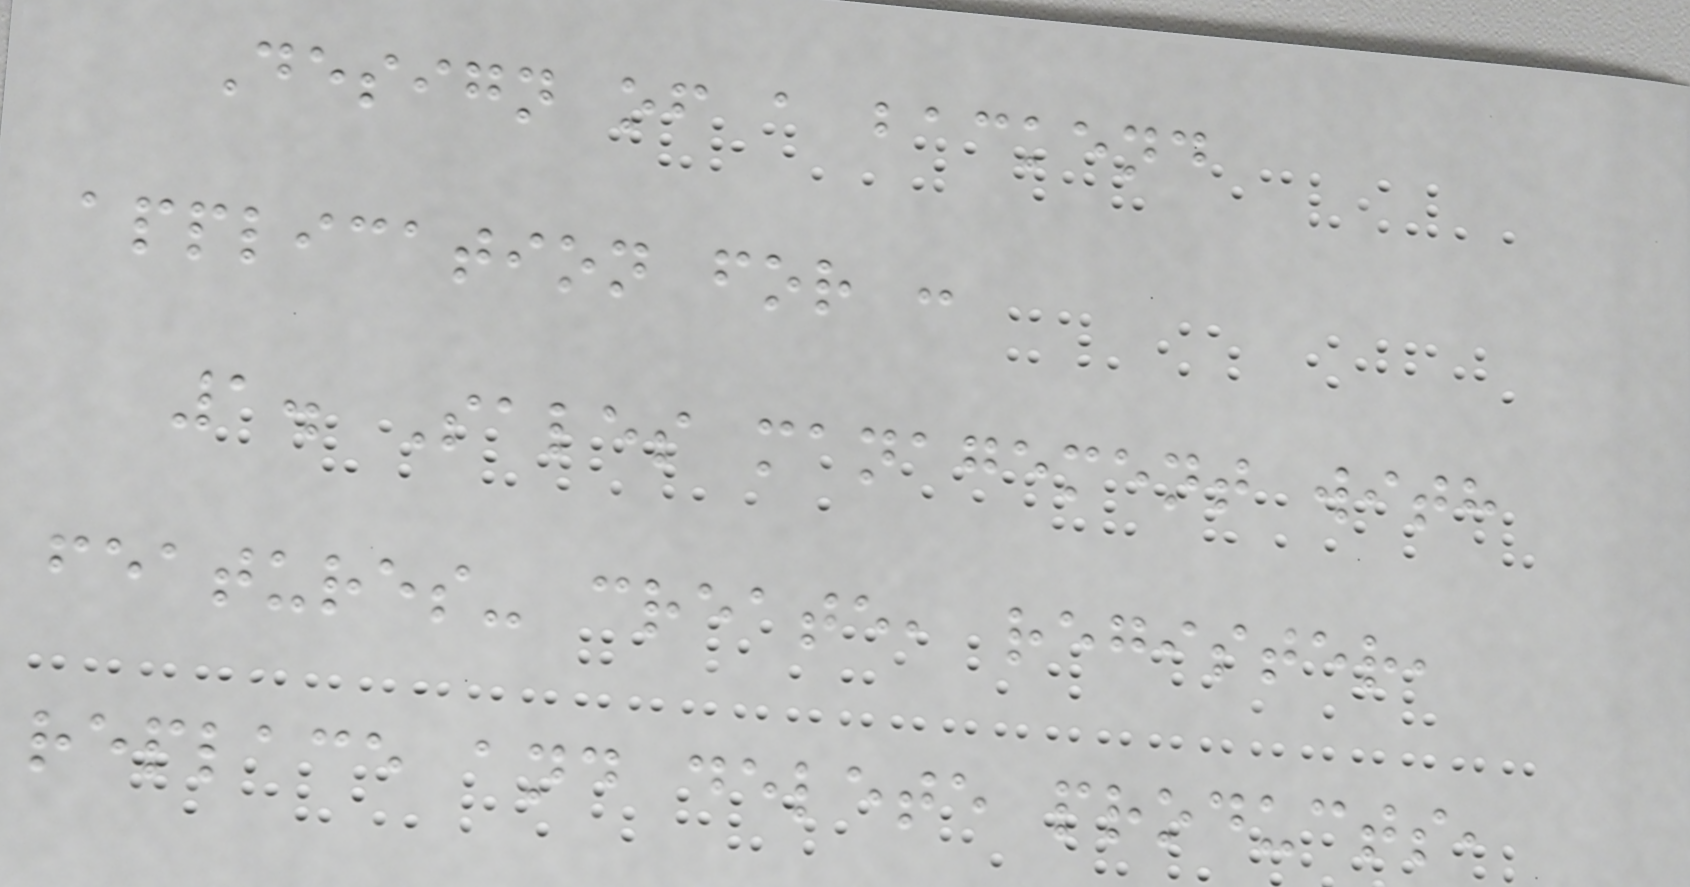Design of a backend
application for :
1. Sales management with
features- create, register,
replace and delete products,
